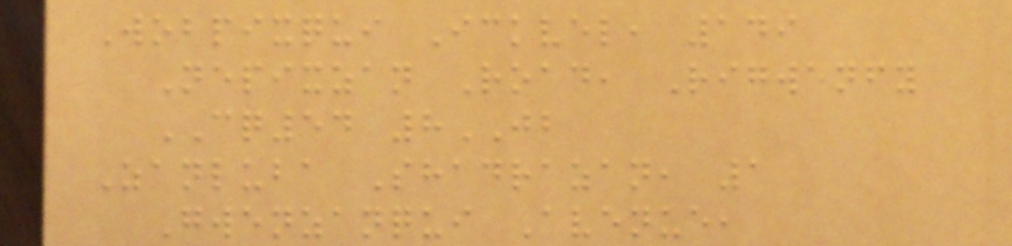Wobpixqui Ickvel, 149
Nepixzan Road, Rigwenfy
CQ54 8JB
Zanluba Shadrazan, 1
Gwenzanqui Avenue,
